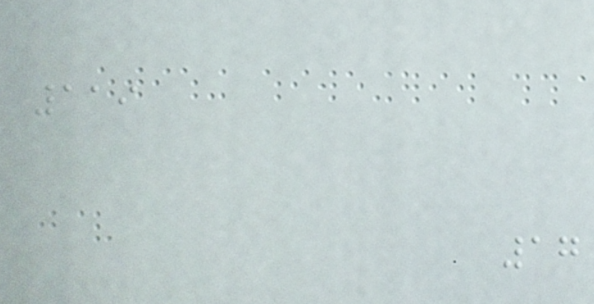119
17
